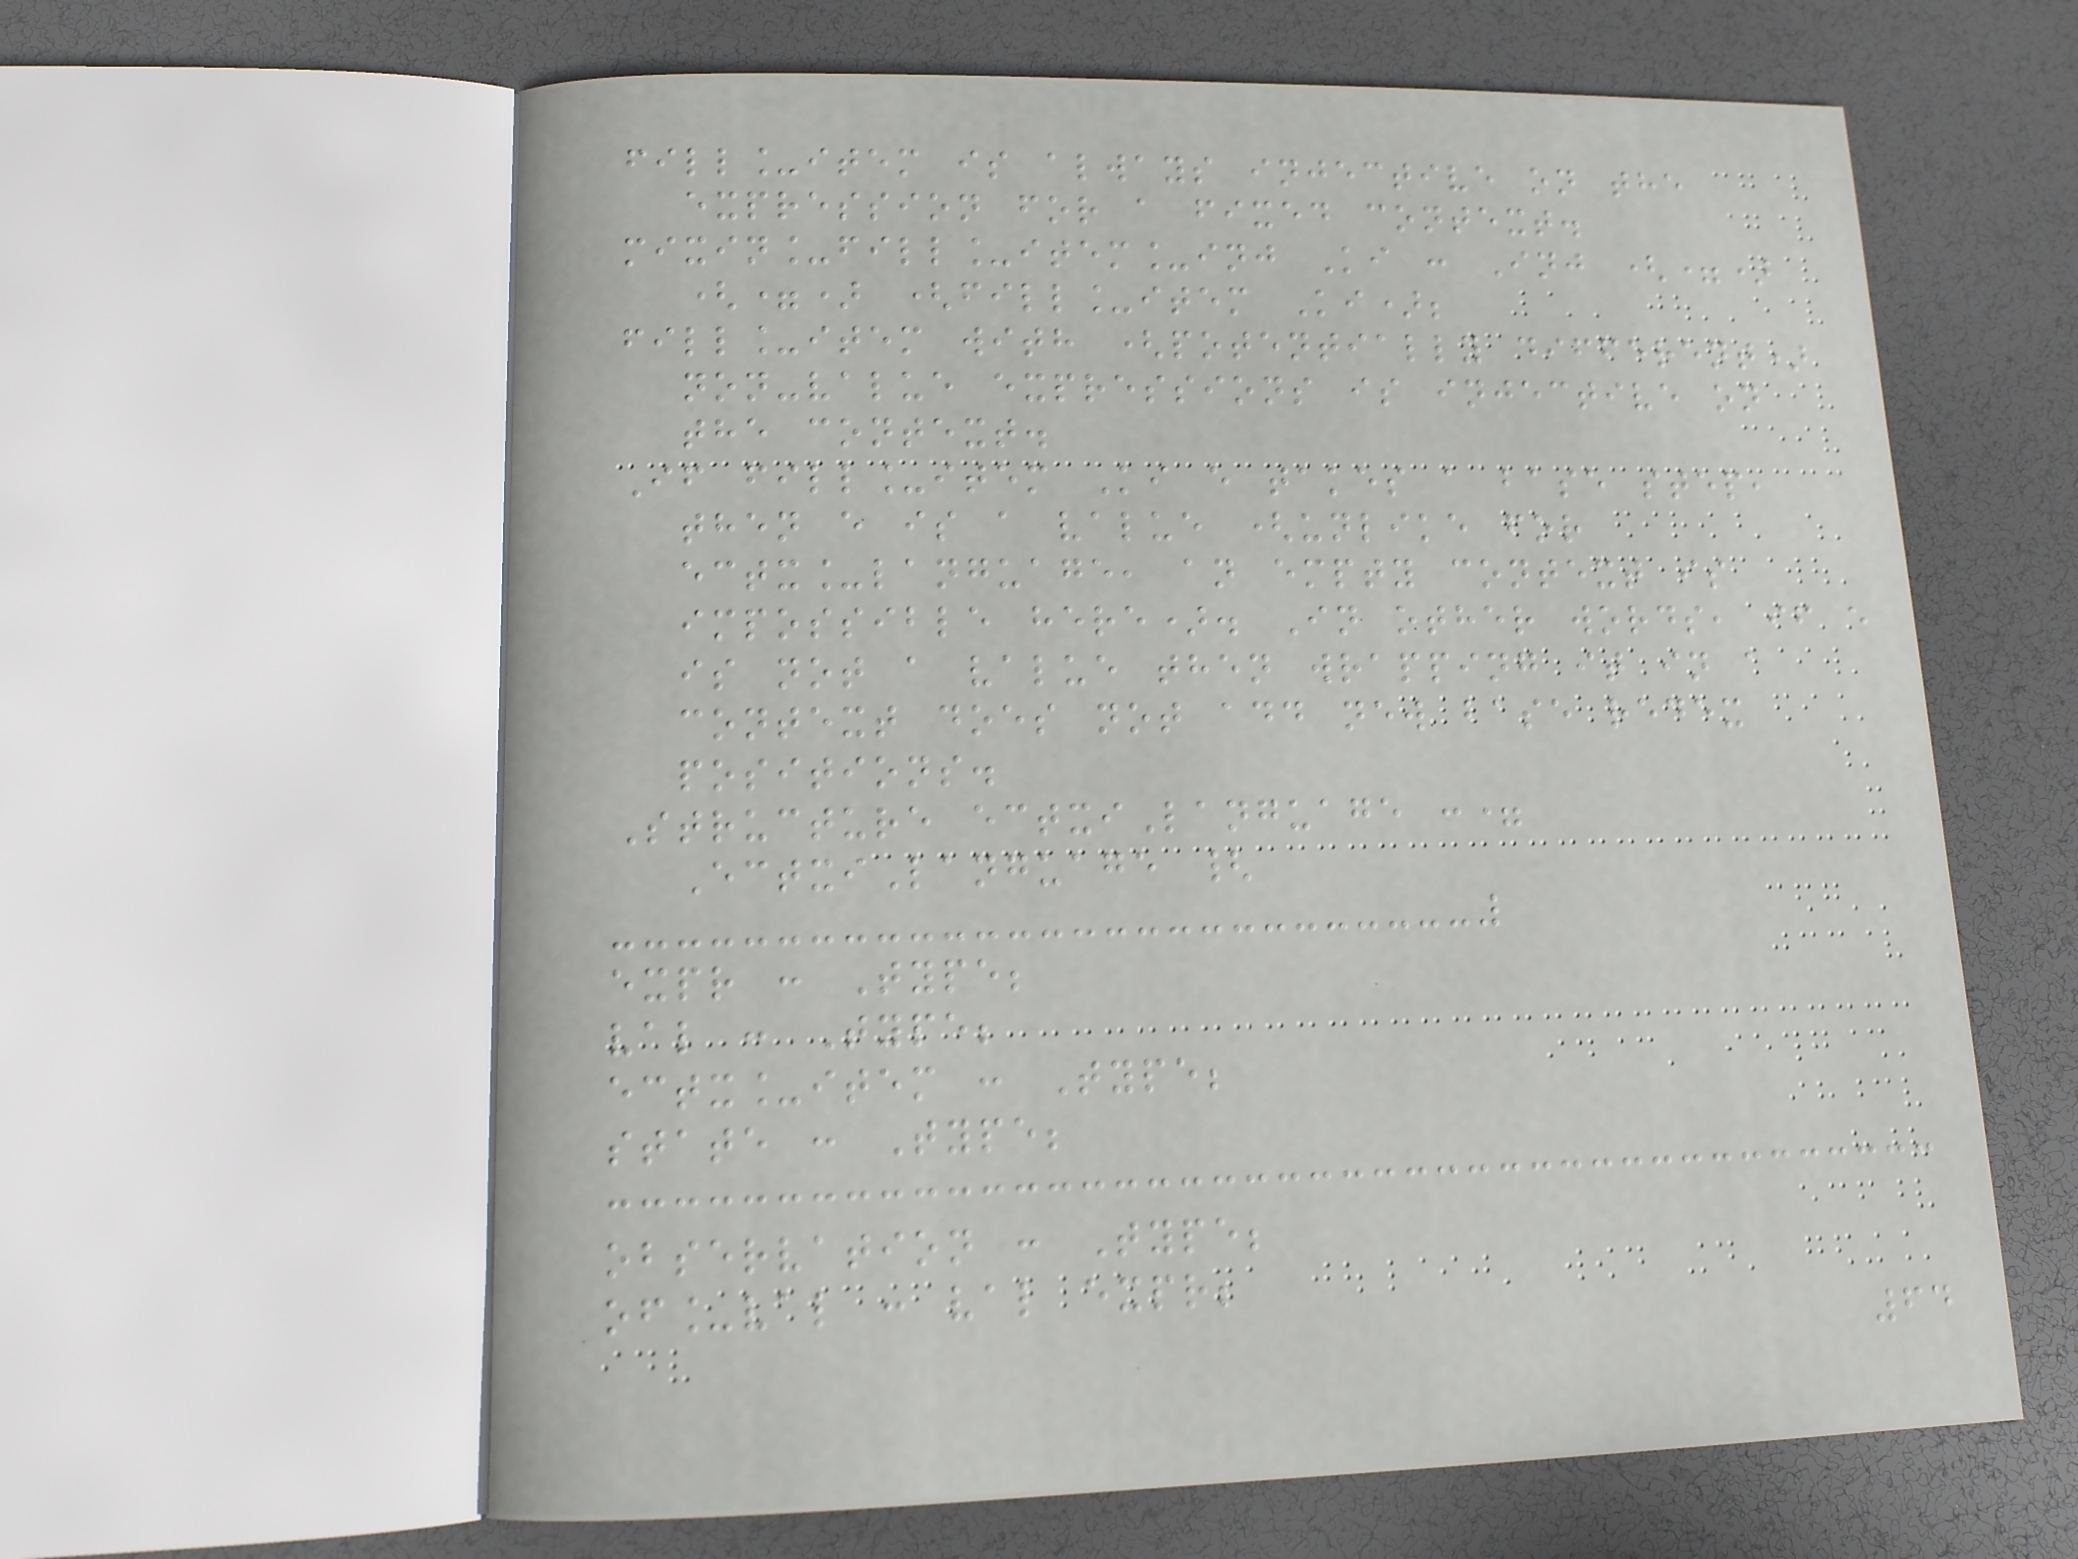fill_item is always injective on the
expression for a fixed context.
mixin_fill_item_inj Ki : Inj (=)
(=) (fill_item Ki);
fill_item with (potentially different)
non-value expressions is injective on
the context.
If fill_item Ki e takes a base step,
then e is a value (unlike for
ectx_language, an empty context is
impossible here). In other words, if e
is not a value then wrapping it in a
context does not add new base redex
positions.
Structure ectxiLanguage :=
EctxiLanguage {
expr : Type;
val : Type;
ectx_item : Type;
state : Type;
observation : Type;
of_val : val expr;
64
